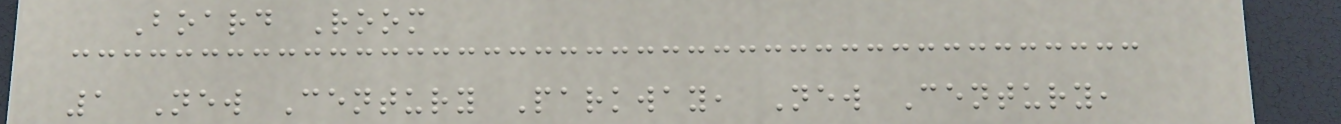Board Room
1 New Century Parkway, New Century,
